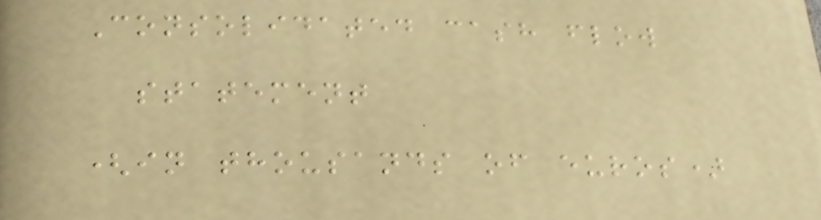Consolidated cash flow
statement
(in thousands of euros)
